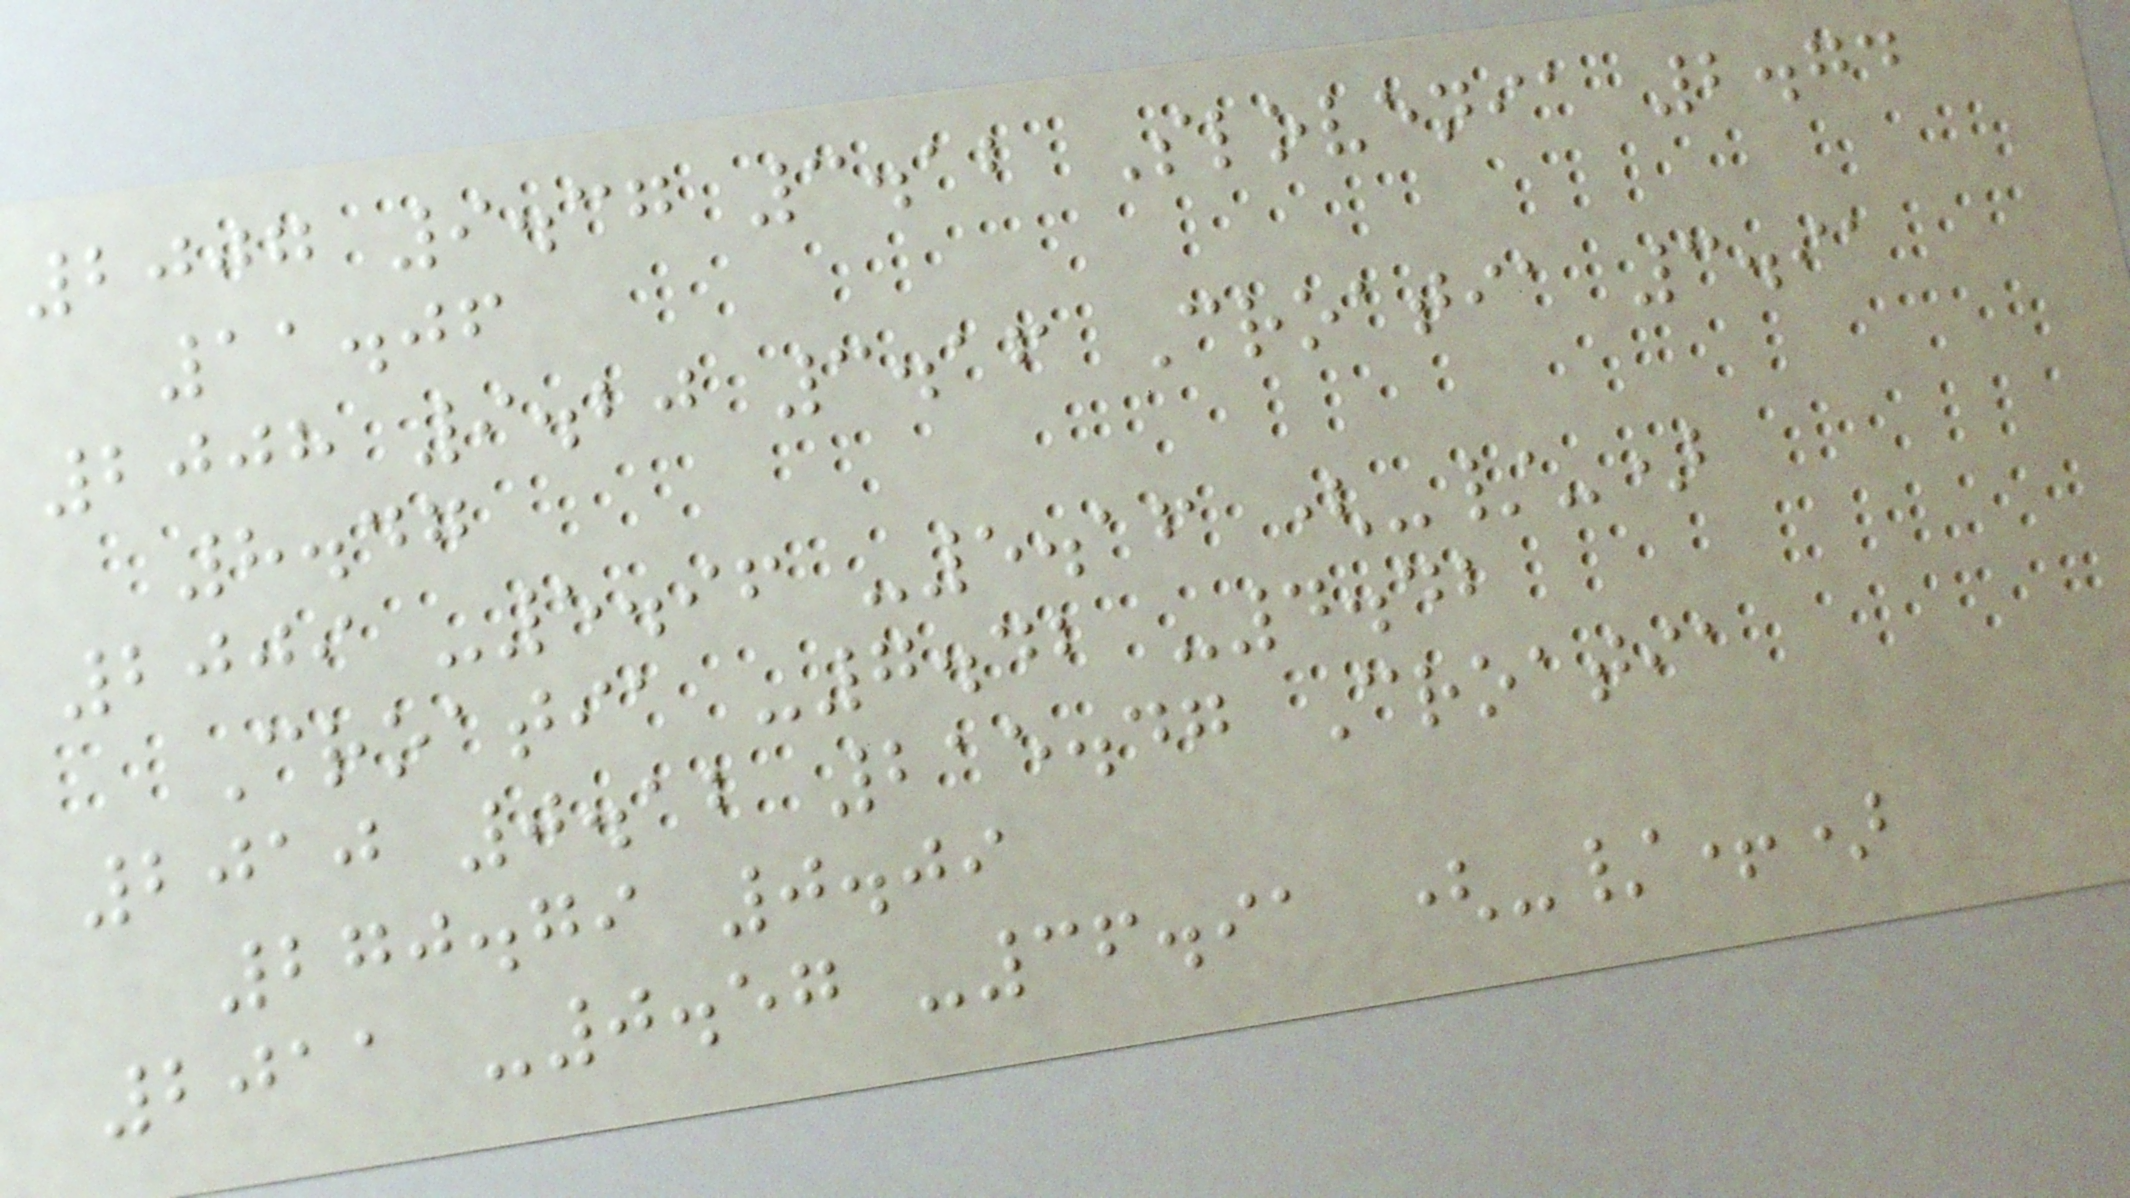2007 9.37 3.12 Slovenia 2.74
11.06
2008 9.20 3.16 Croatia 3.91
8.47
2009 -5.96 -5.16 (-/-)
Croatia -7.42 -4.42
2010 0.12 215.47 Croatia
270.79 0.09
2011 -0.57 -36.91 (-/+)
